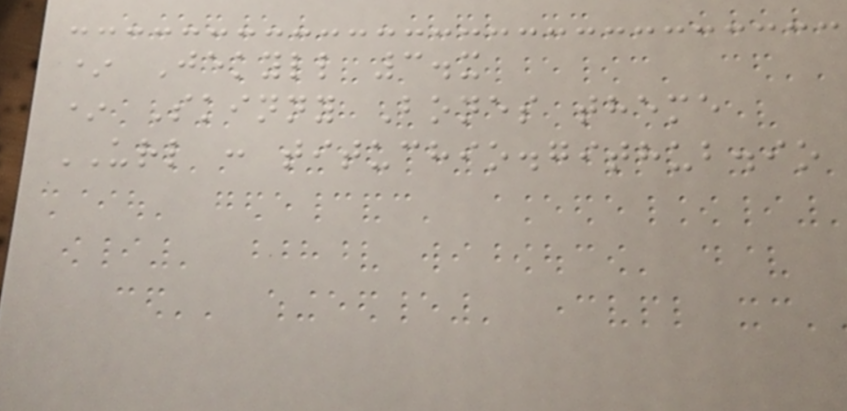* Jekyll 3.x
* Skinny Bones theme
URL : tituchio.github.io
